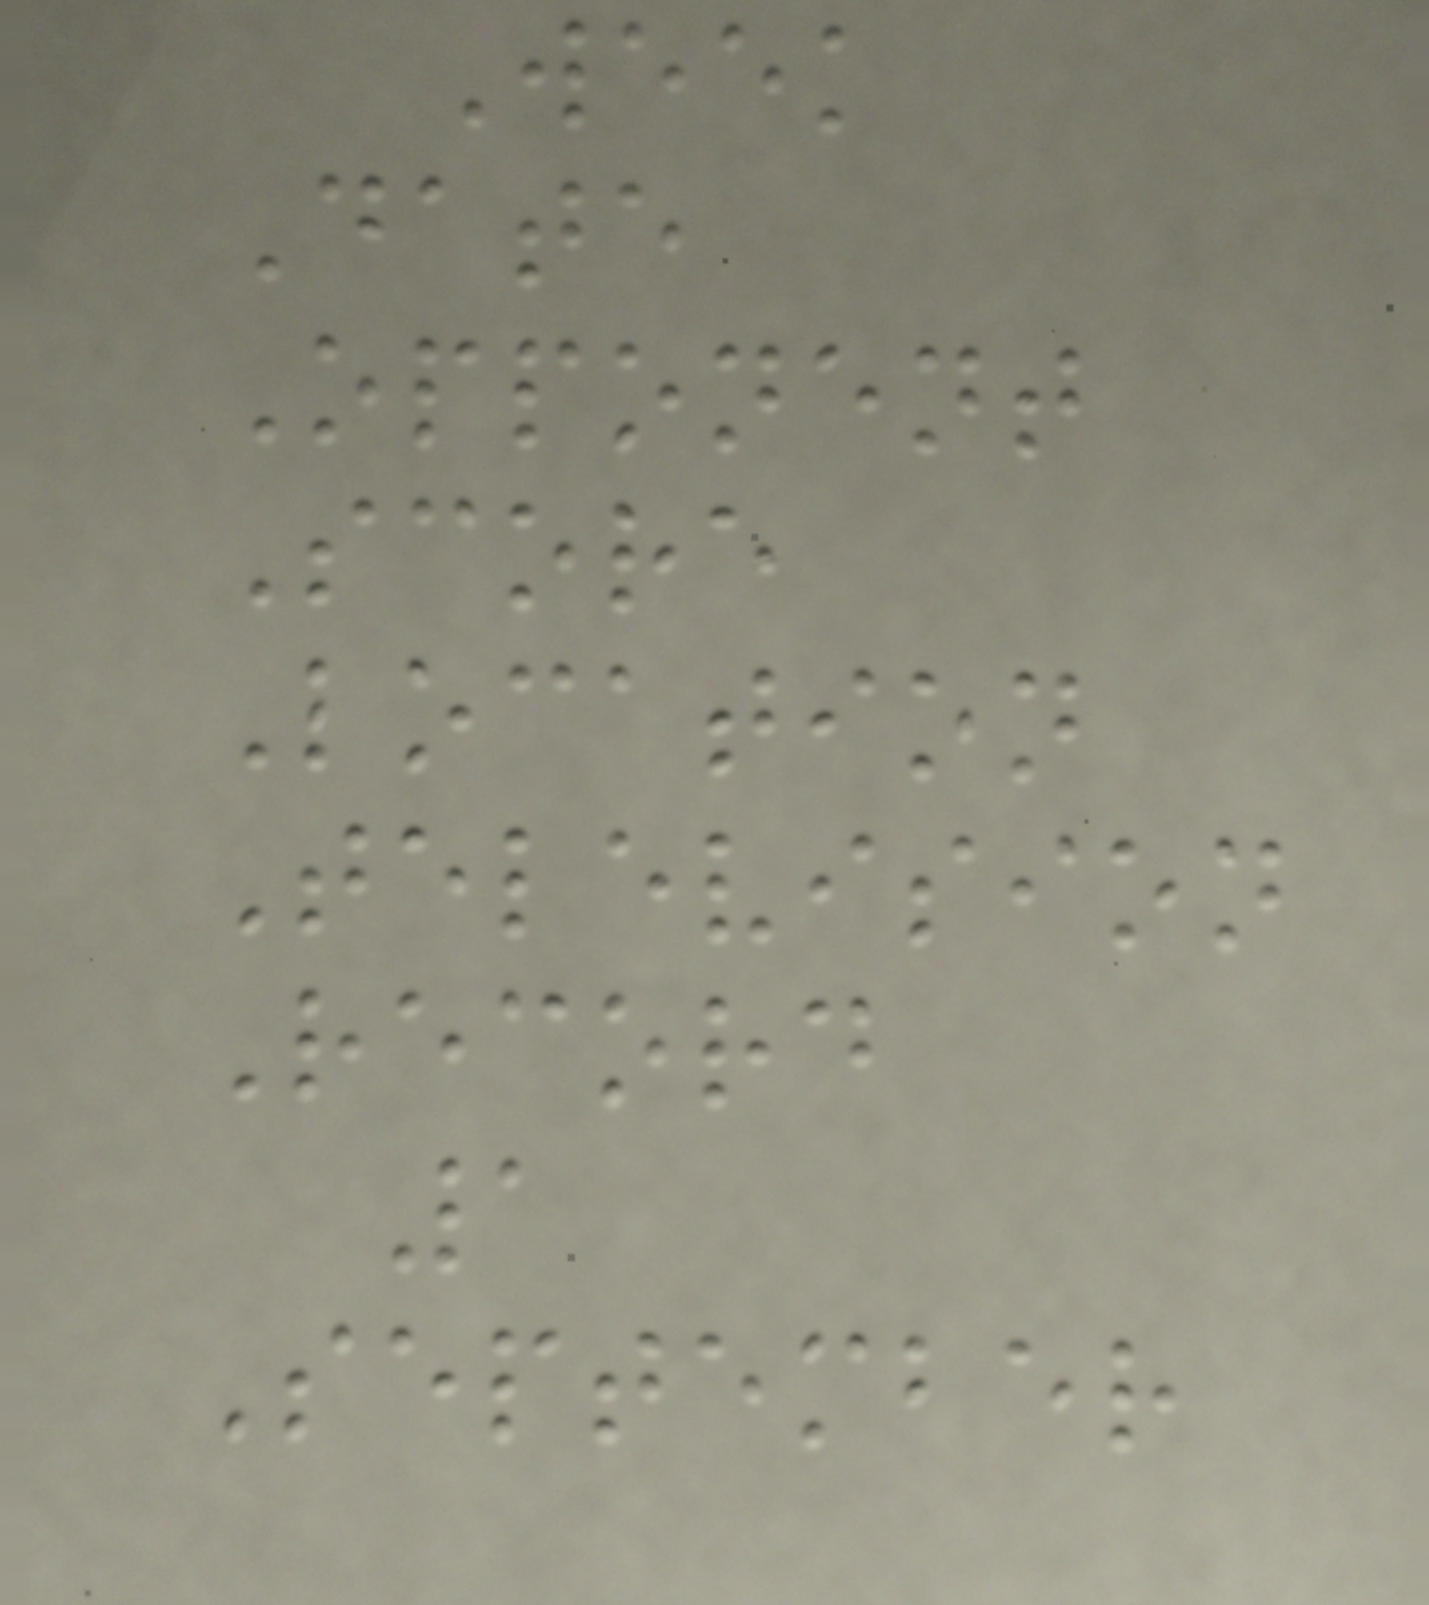Week
Date
Opponent
Score
Location
Television
Record
1
September
